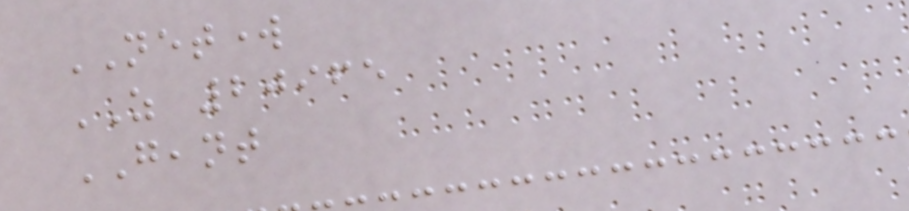NETWORK
AS 20965
GEANT
